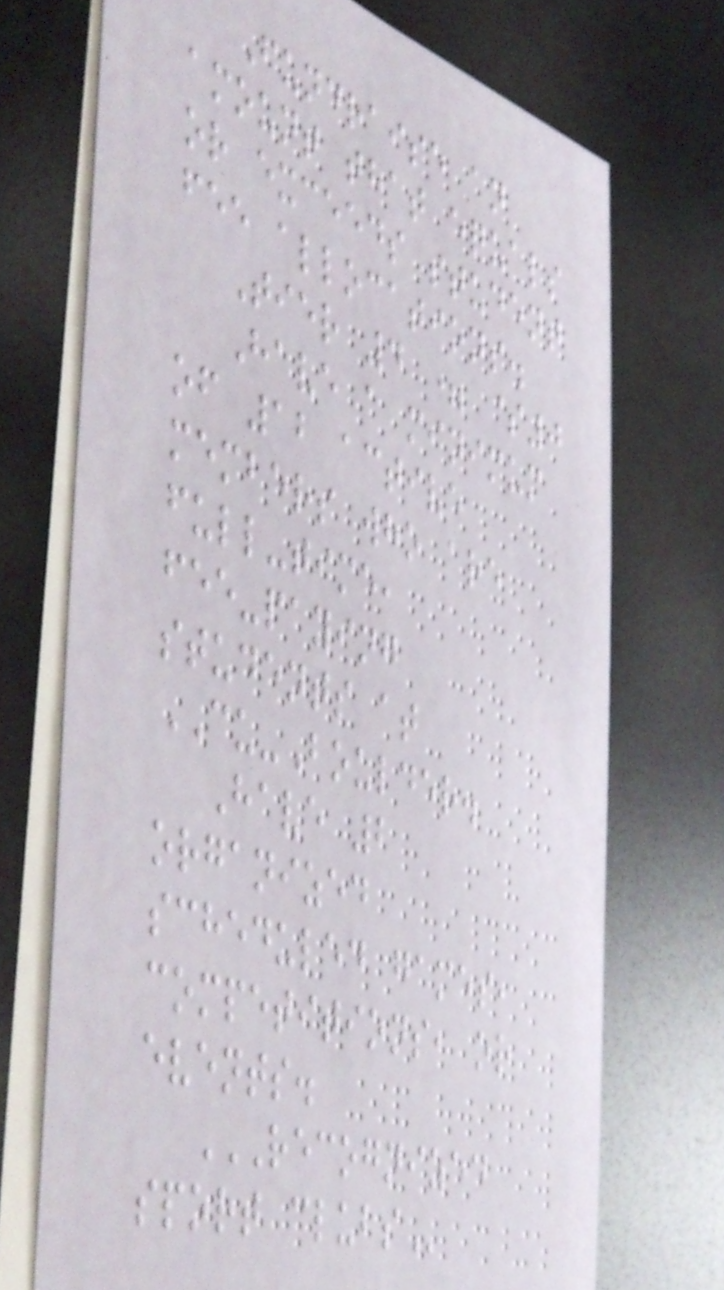Fundraise an
amount that equals
or exceeds student
fee allocations.
Tier 4 = $0
Have a minimum
of 12 active
members who are
full-time,
fee-paying
students at
CU-Boulder.
Have 2
organized
scheduled games,
competitions, or
events.
RECOGNIZED
SPORT CLUBS
